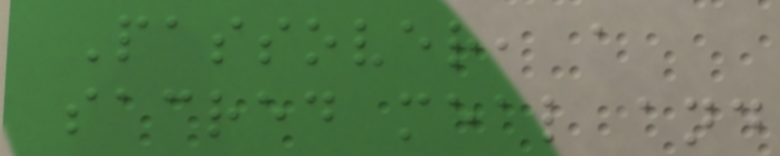Passover, a
sacred meal and
